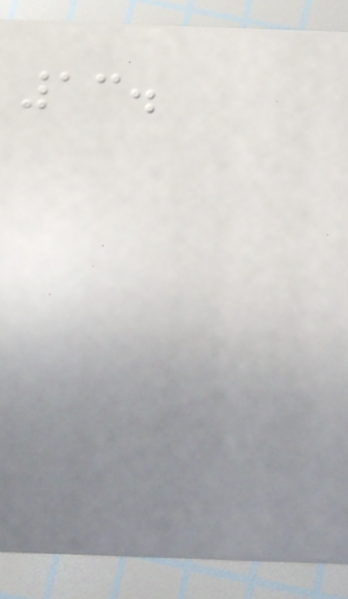13.
